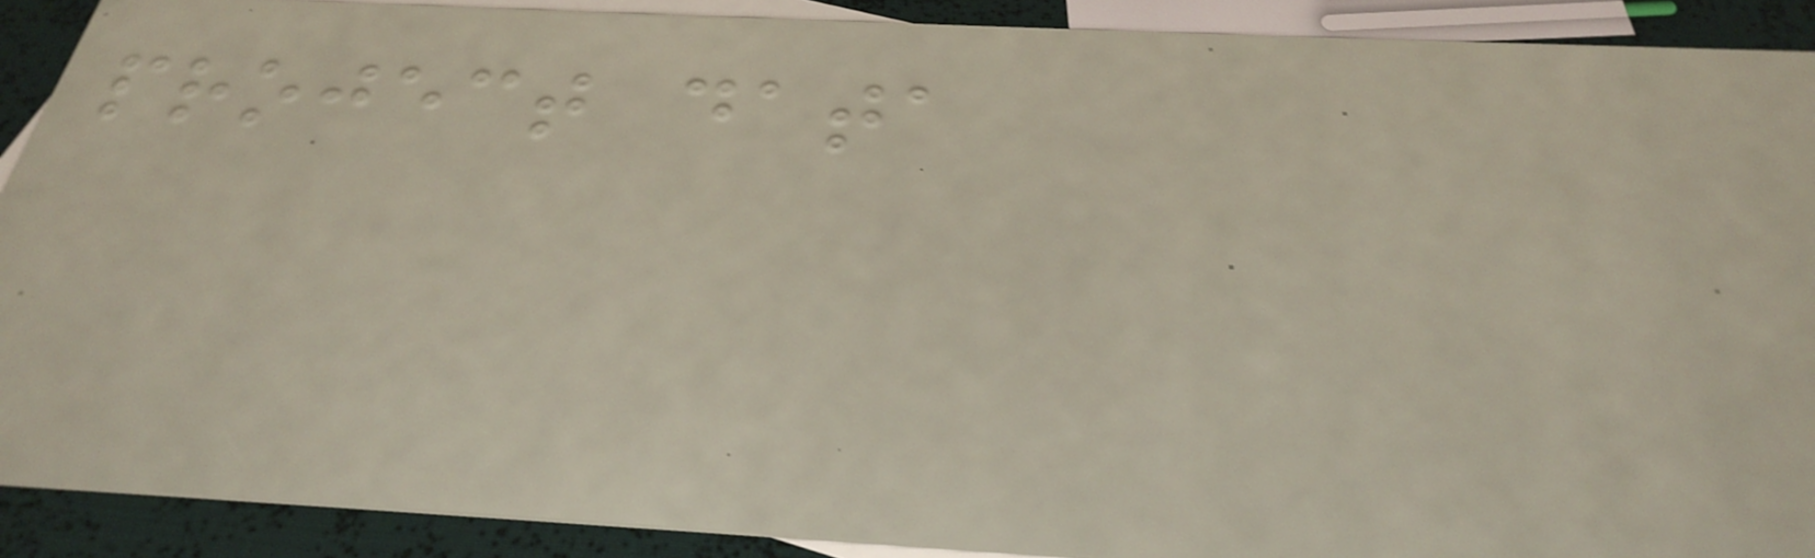project data
